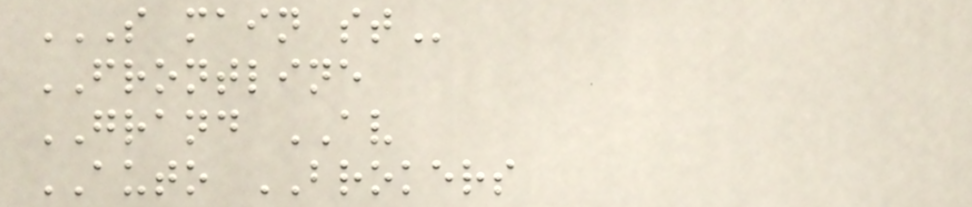S MAIN ST
FRONTLINE
GRAND AV
AUTO BROKERS
